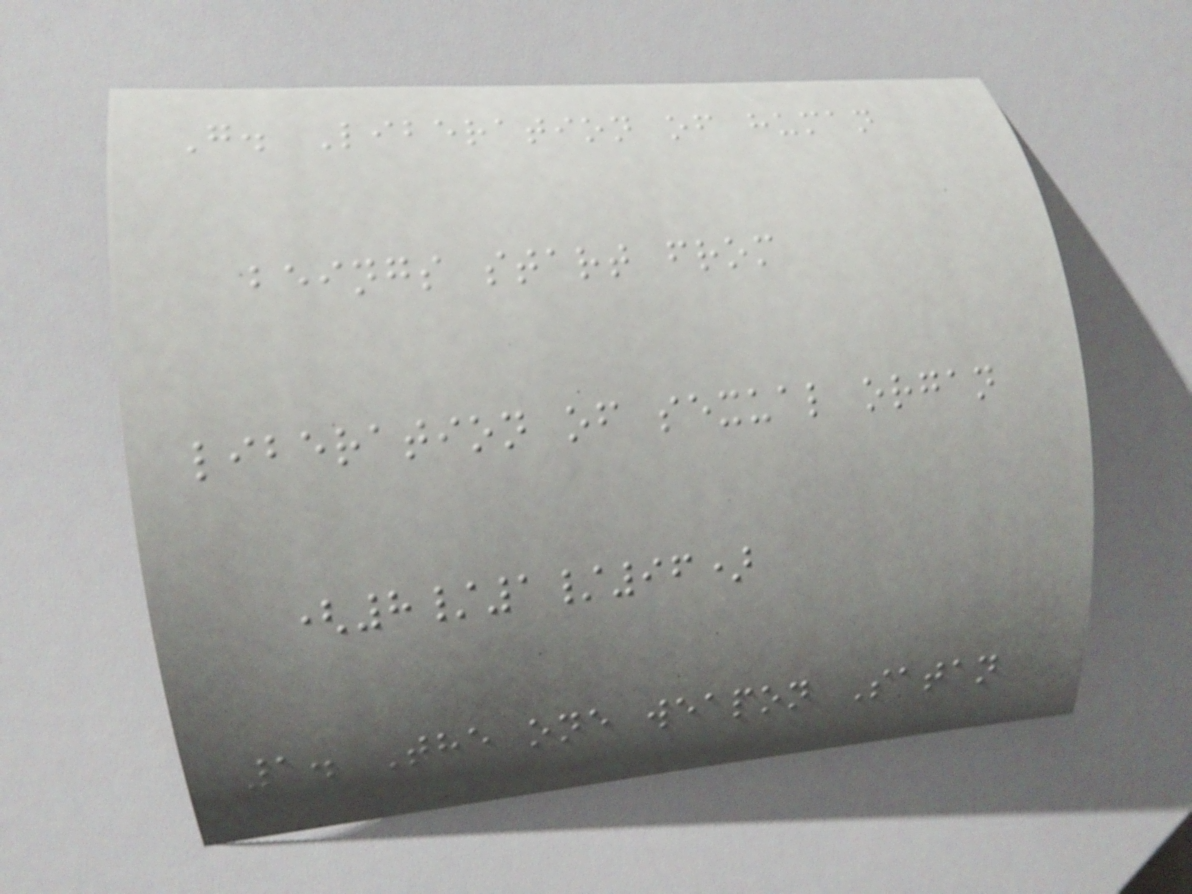G. Liberation of human
beings start from
liberation of sexual organ
(8/1/96)
1. The one weapon Satan
